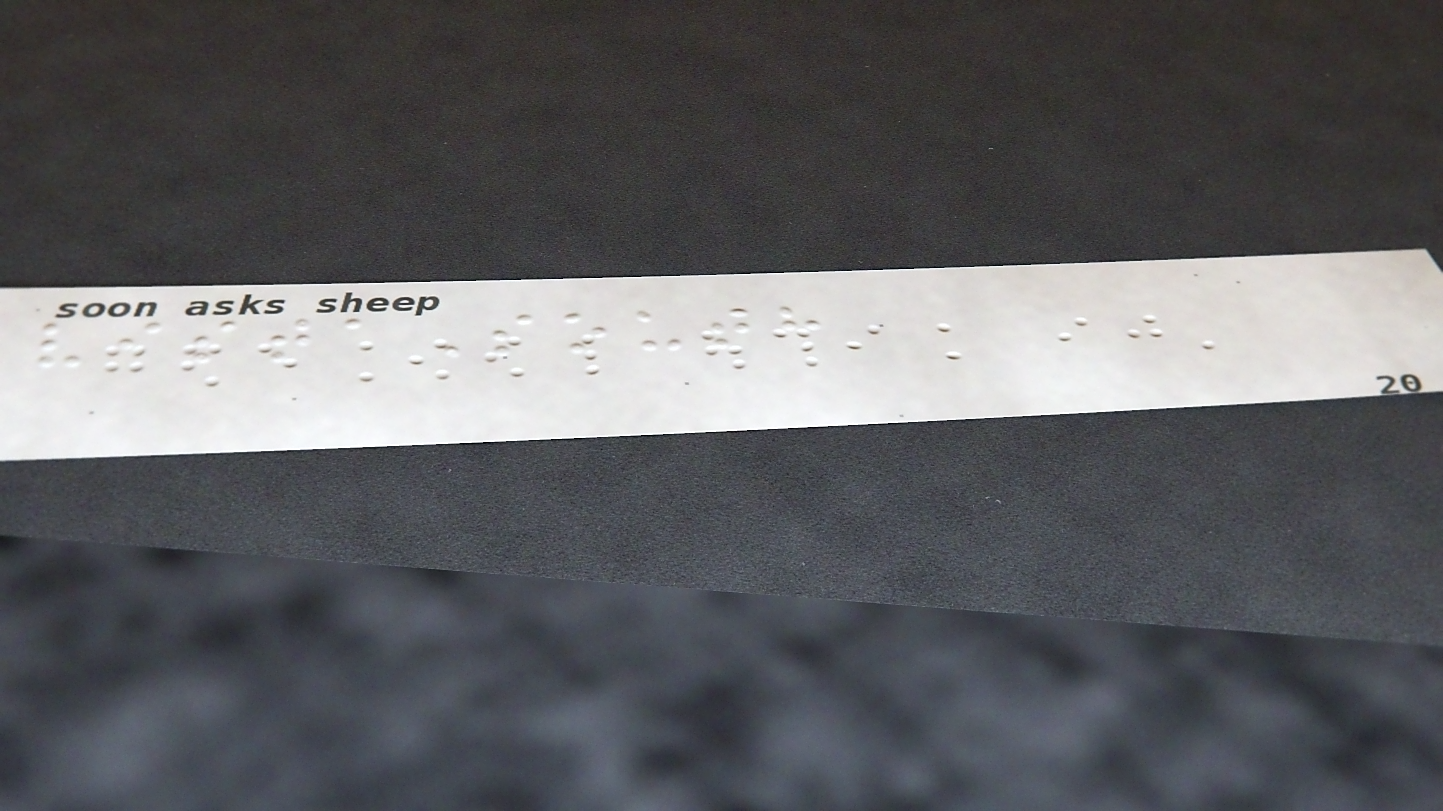vistaSouth
